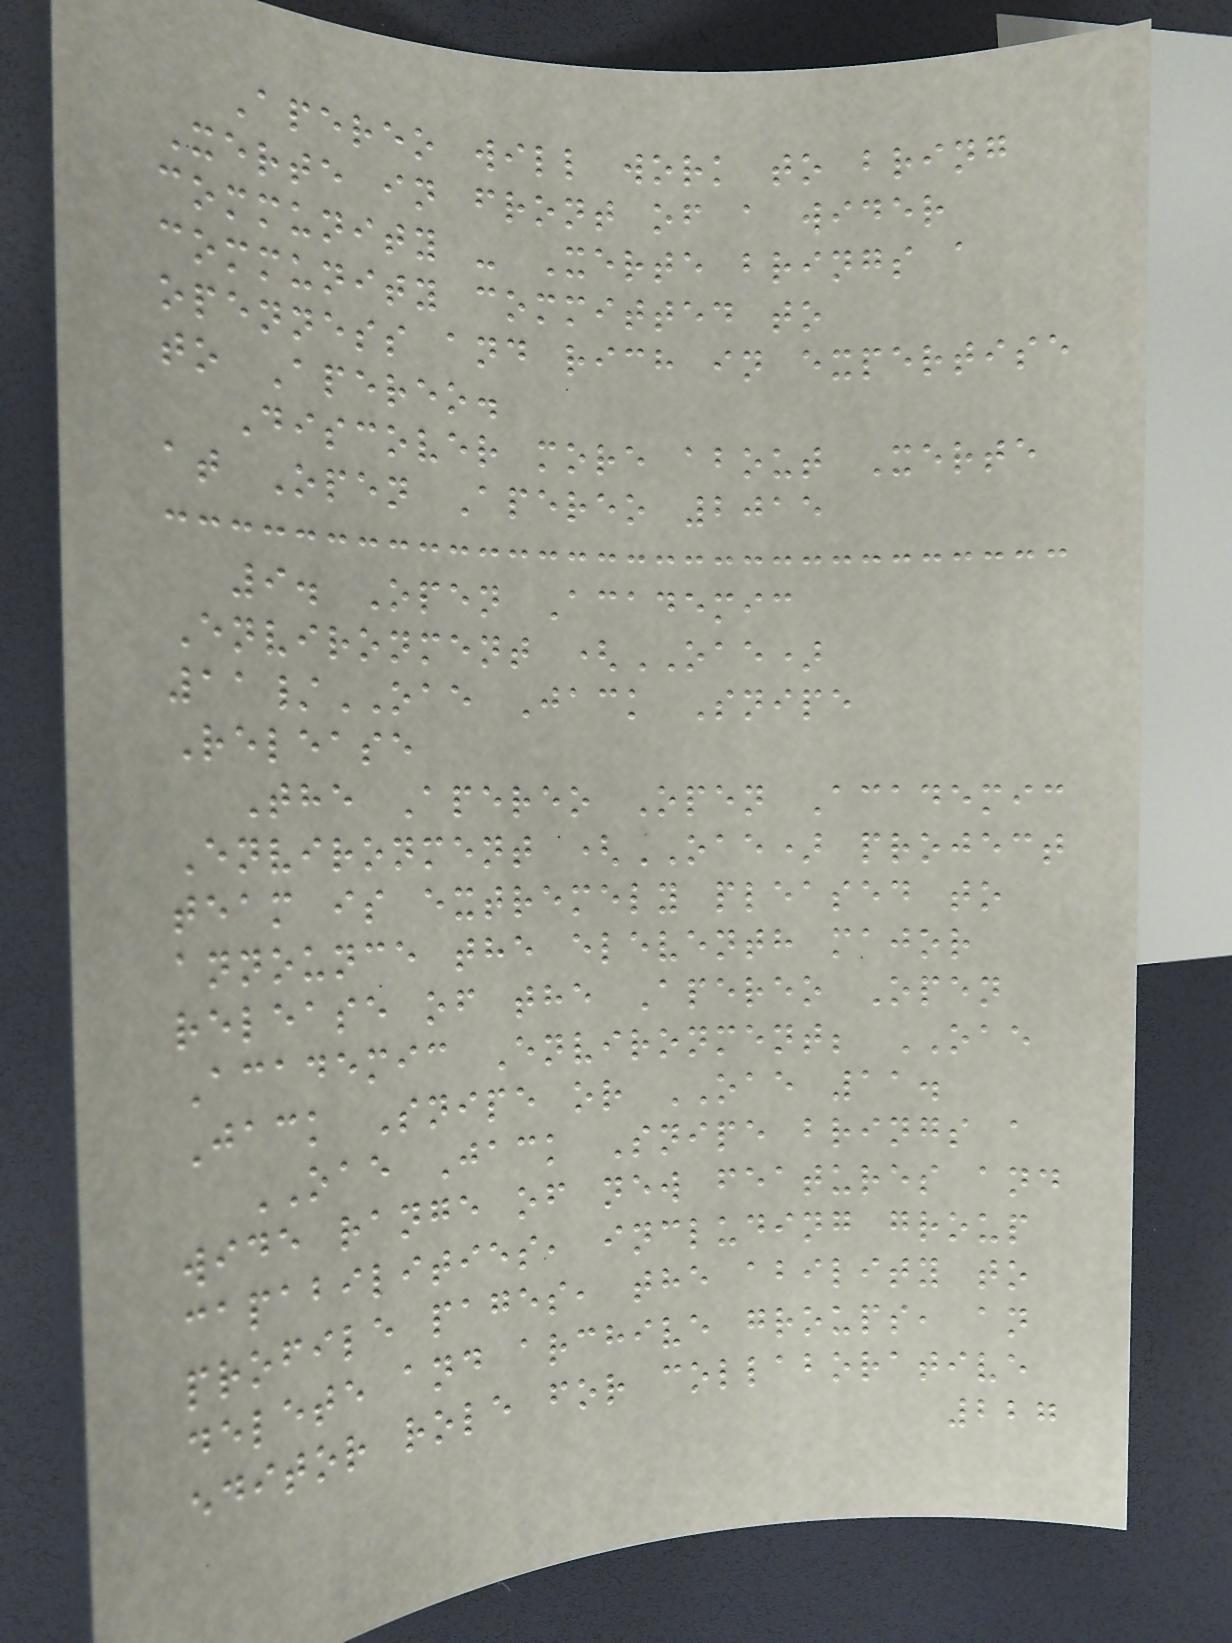Apereo will work to bring
Xerte in front of a wider
community - Xerte brings a
community committed to
openness and rich in expertise
to Apereo.
Discover more about Xerte
at Open Apereo 2015
9. Open Academic
Environment (OAE)
11/OAE Jack Snipe
Release
The Apereo Open Academic
Environment (OAE) project
team is extremely pleased to
announce the eleventh major
release of the Apereo Open
Academic Environment; OAE
Jack Snipe or OAE 11.
OAE Jack Snipe brings a
wide range of new features and
capabilities, including group
profile pages, the ability to
delete and archive groups, an
editor role for collaborative
227
